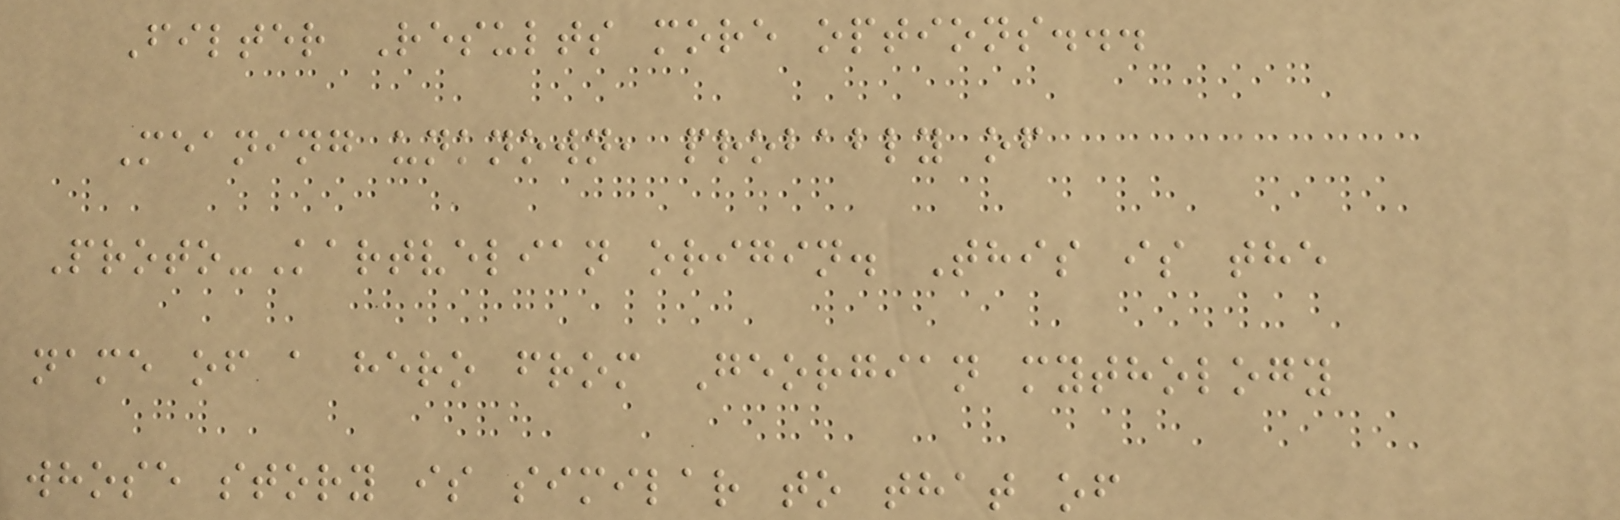Filter Results more options...
Meaning unknown, probably of
Proto-Kartvelian origin. This is the
name of a hero from Georgian mythology
whose story is similar to that of
